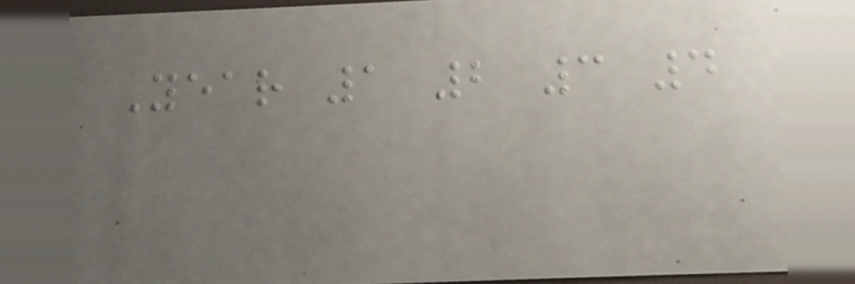Year 1 2 3 4
